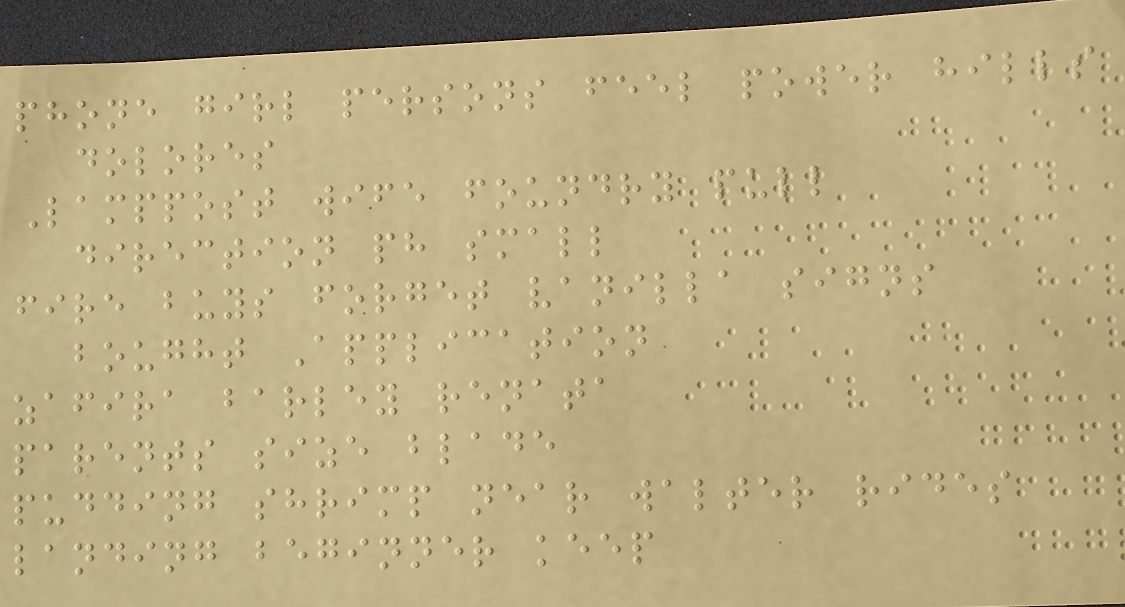phone girl persons feel power hills
dolores
Lamppost wife foundry pull
direction ph small
fire buys forget vanilla signs
bought Application
zafira barley renata
parents size blade
pudding shrimp near walter rides
landing beginner keep
